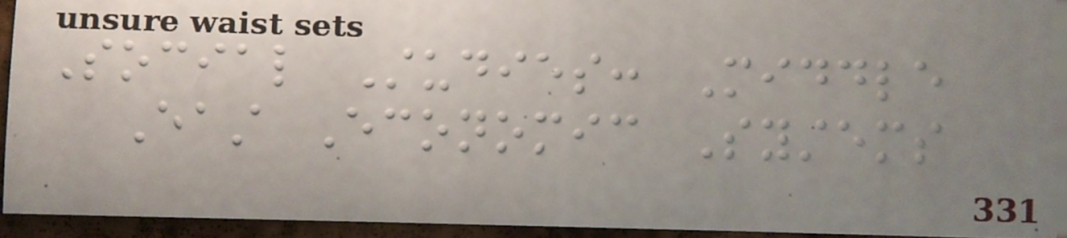Social Studies: Middle
East Economic Systems
